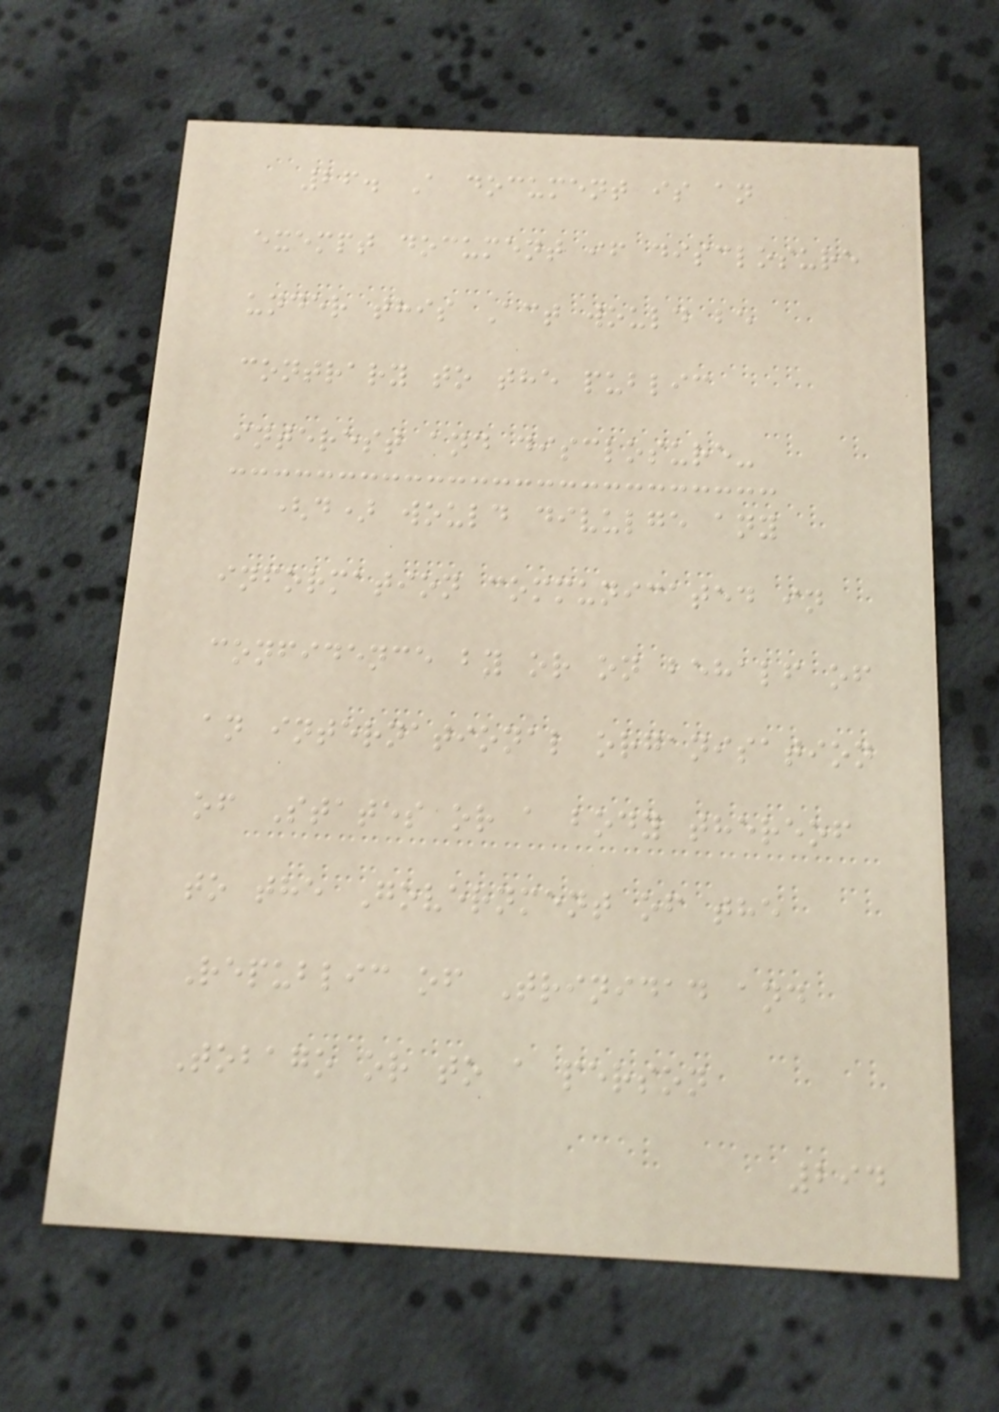26. A document is an
exempt document if disclosure
under this Act would be
contrary to the public
interest and disclosure-
(d) would divulge any
information communicated in
confidence by or on behalf of
an international organisation
of States or a body thereof
to the Government of the
Republic of Trinidad and
Tobago or to a person
294
